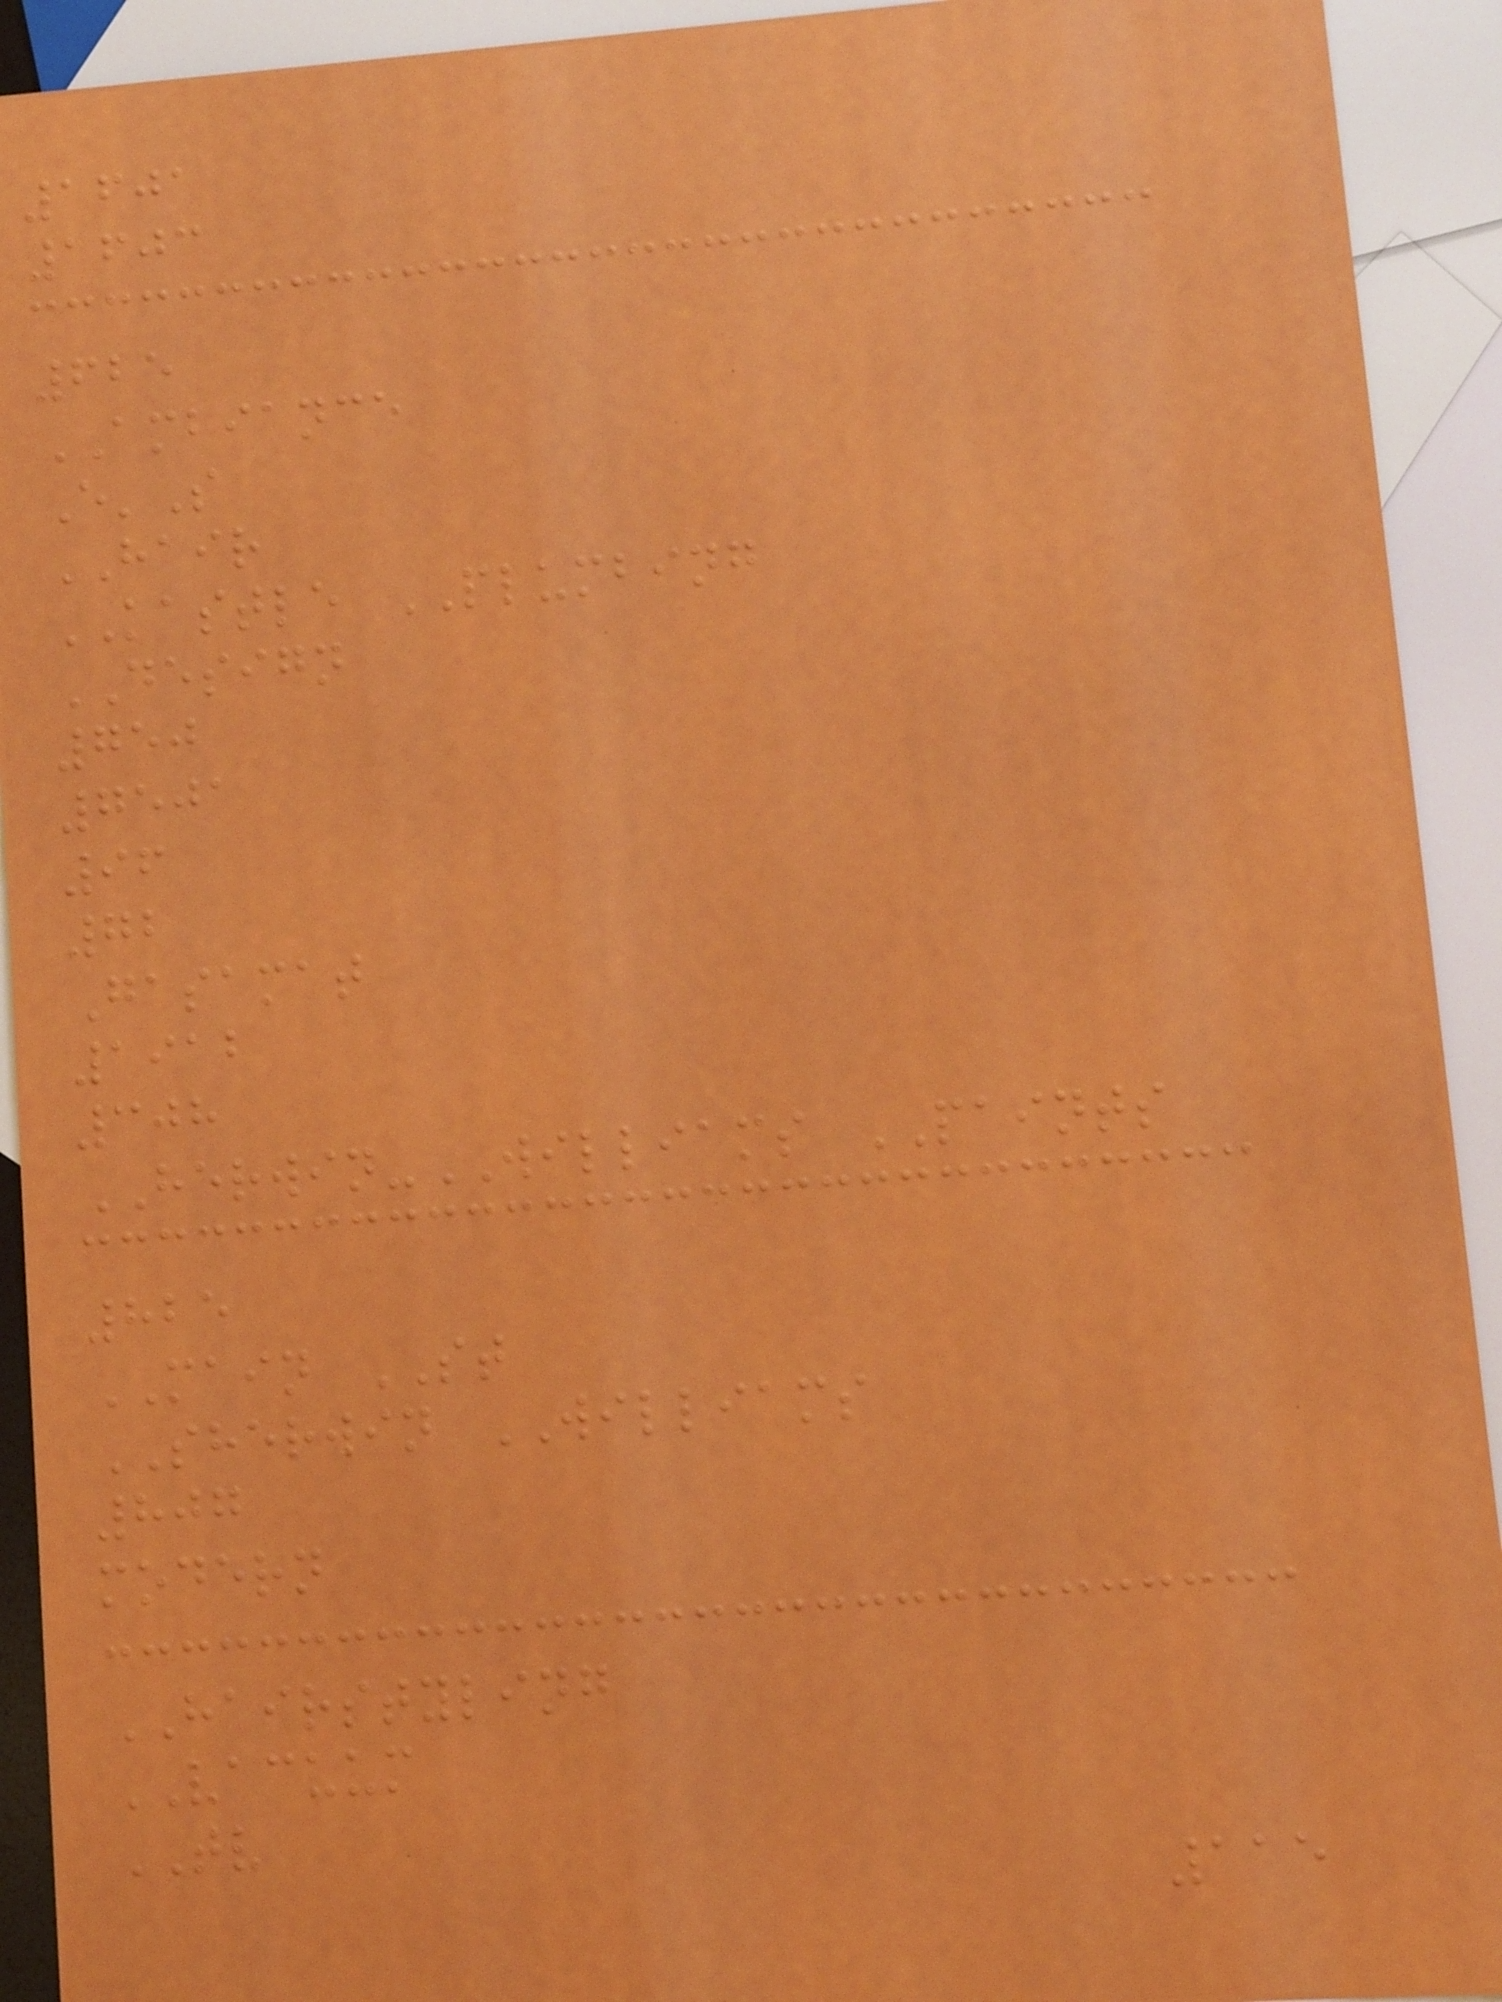1601
1603
625
AMBIANCE
E'S
HAIR
KASTLE PLUMBING
DESIGN
750
7501
96
72
Gasamat
1912
308
HERWIN-WILLIAMS PAINTS
825
MAIN ST
SHERWIN WILLIAMS
807
modern
HAIRSTYLING
VACUUM
TV
115
